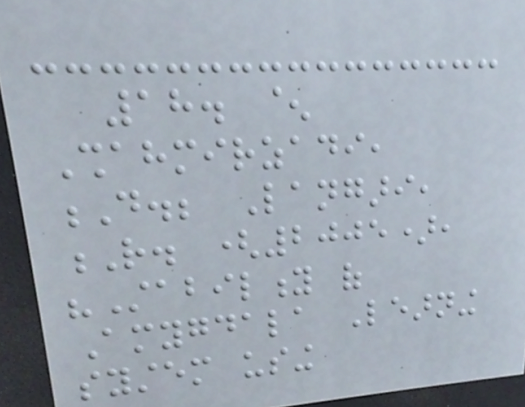18. ^
Shahmirzadi,
D.; Langari,
R. (2005),
"Stability of
Amygdala Learning
system using
